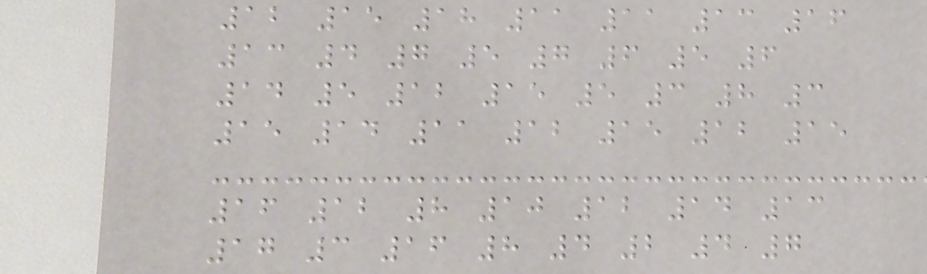12 15 18 11 11 13 16
13 4 7 5 7 6 5 6
14 5 12 15 5 3 8 3
15 14 11 12 15 12 15
16 12 8 10 12 14 13
17 3 16 8 4 2 4 7
